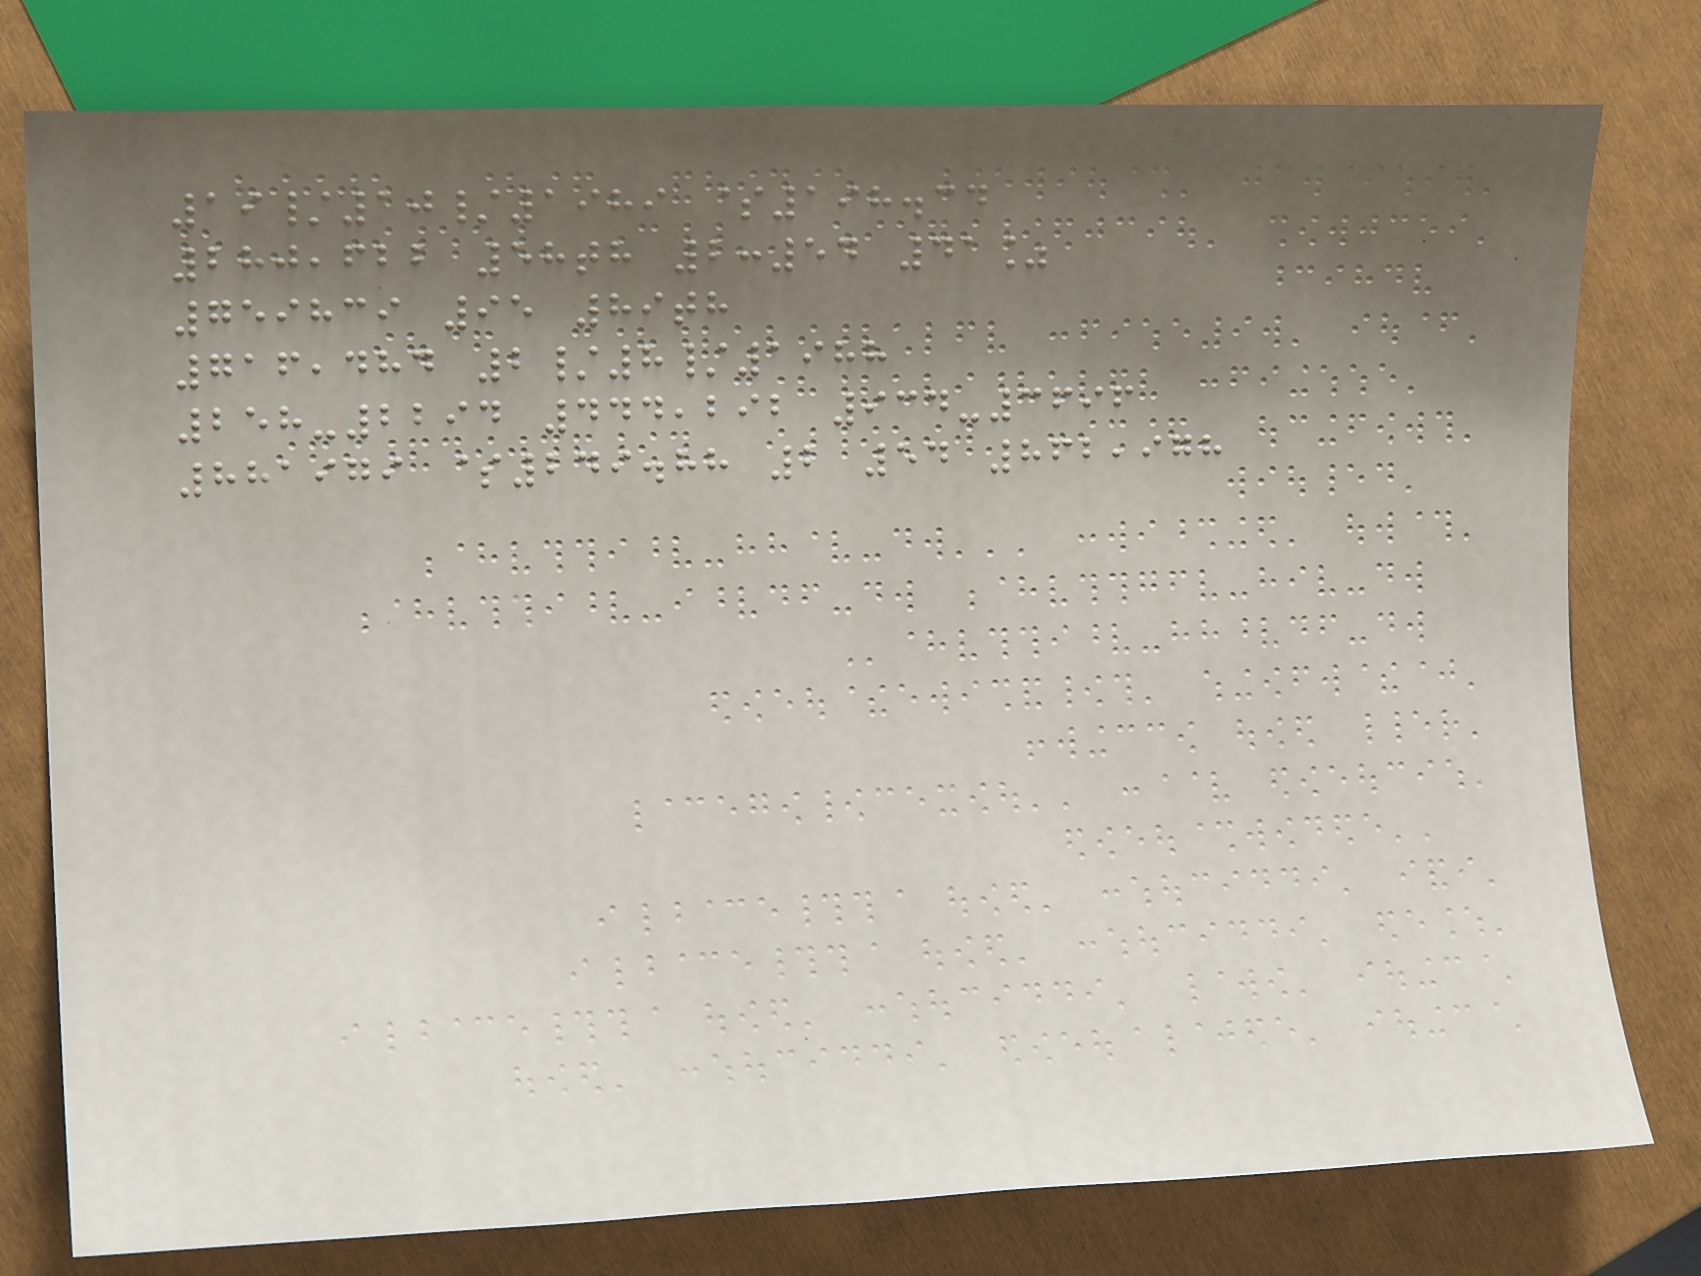19/10/1989 $198.34
280,622 58th 2:54 41%
759839 95 89th
716,484 2/8/1988
258-2294 444,292 934-3696
881979 $249.88 2 54 862,978
